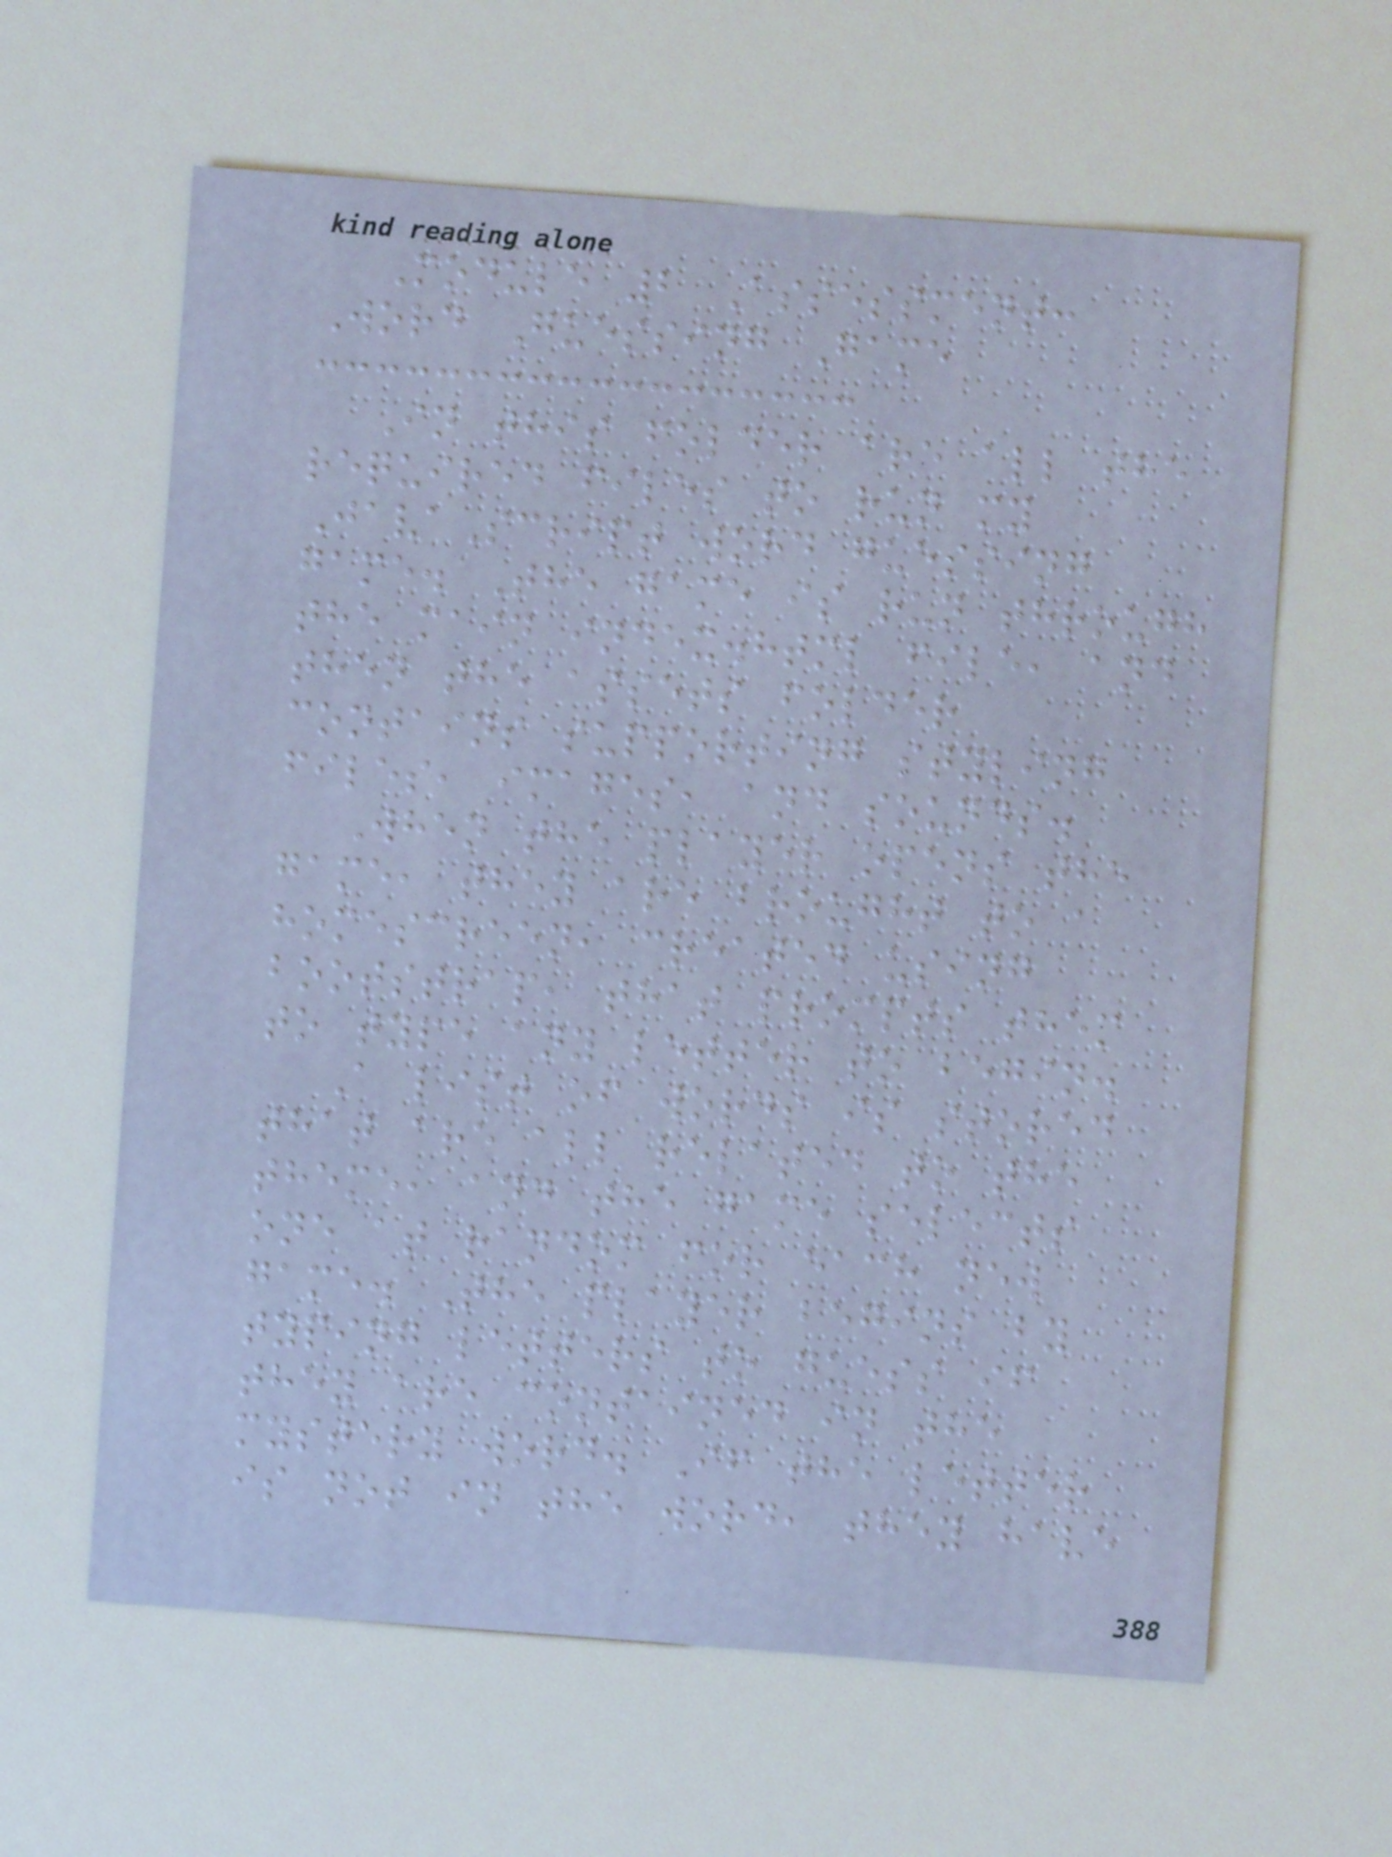Module 2 Assessment:
Word Guessing Game
In this folder are all the
required files to run my
JavaScript word guessing
game. The game is run through
the main index.html file, and
then the assets folder
contains supporting styling
files, images, and sounds.
When the player opens the
game, they are brought to a
homescreen, created using
bootstrap, that prompts them
to type any letter to begin.
A list of words is stored
that are all related to the
theme, and the game selects
one at random for each new
game. The player begins by
typing letters to guess if
they are contained in the
mystery word. If the letter
is not in the word, they have
